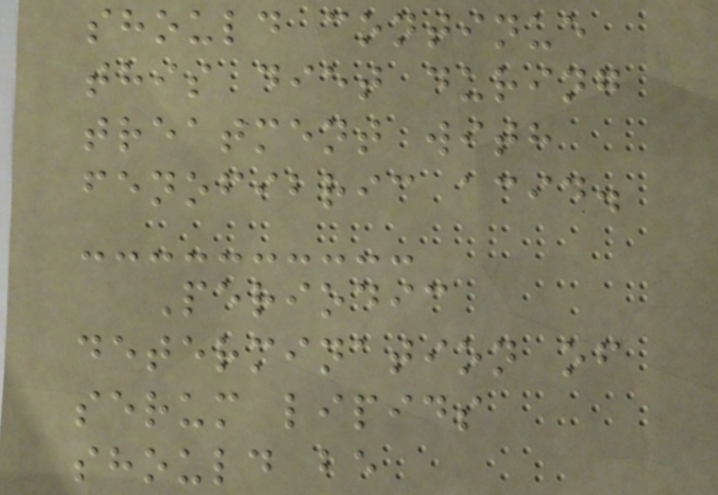should continue
this diet during
treatment with
fenofibric acid.
Periodic
determination of
serum lipids
should be
